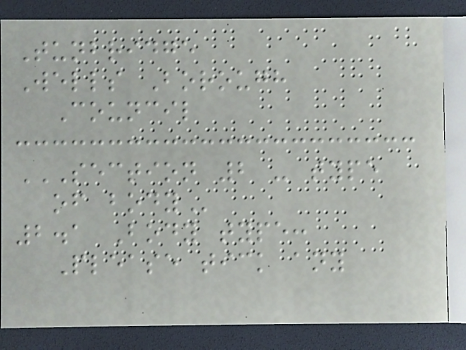Tunbridge
Wells Borough
Council
SECTION 2 - TYPE
OF BODY
2.1 Body type:
Please tick any
